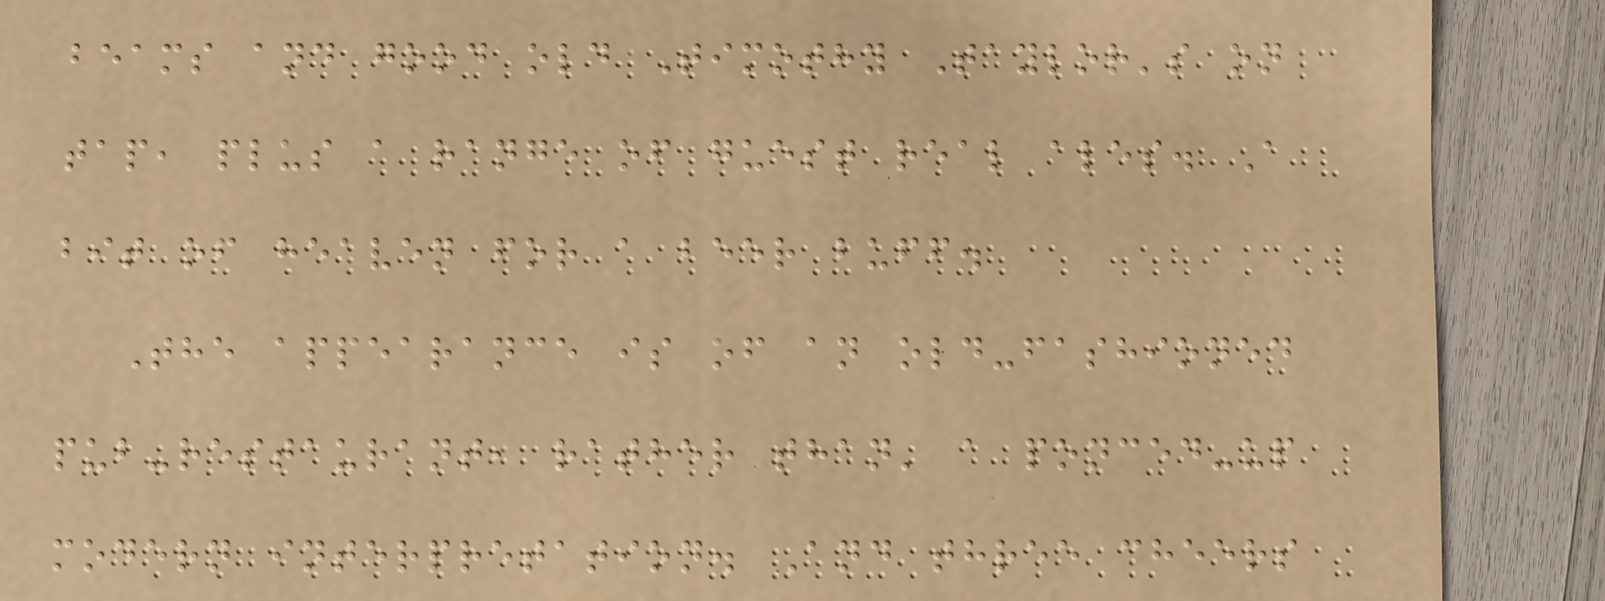beams and good old Timothy Taylor's on
tap, plus a range of guest real ales. A
bit of heaven for a beer buff.
The appearance is of an old-fashioned
pub-restaurant, rather than' a ponced-up
modern interpretation. And three cheers
